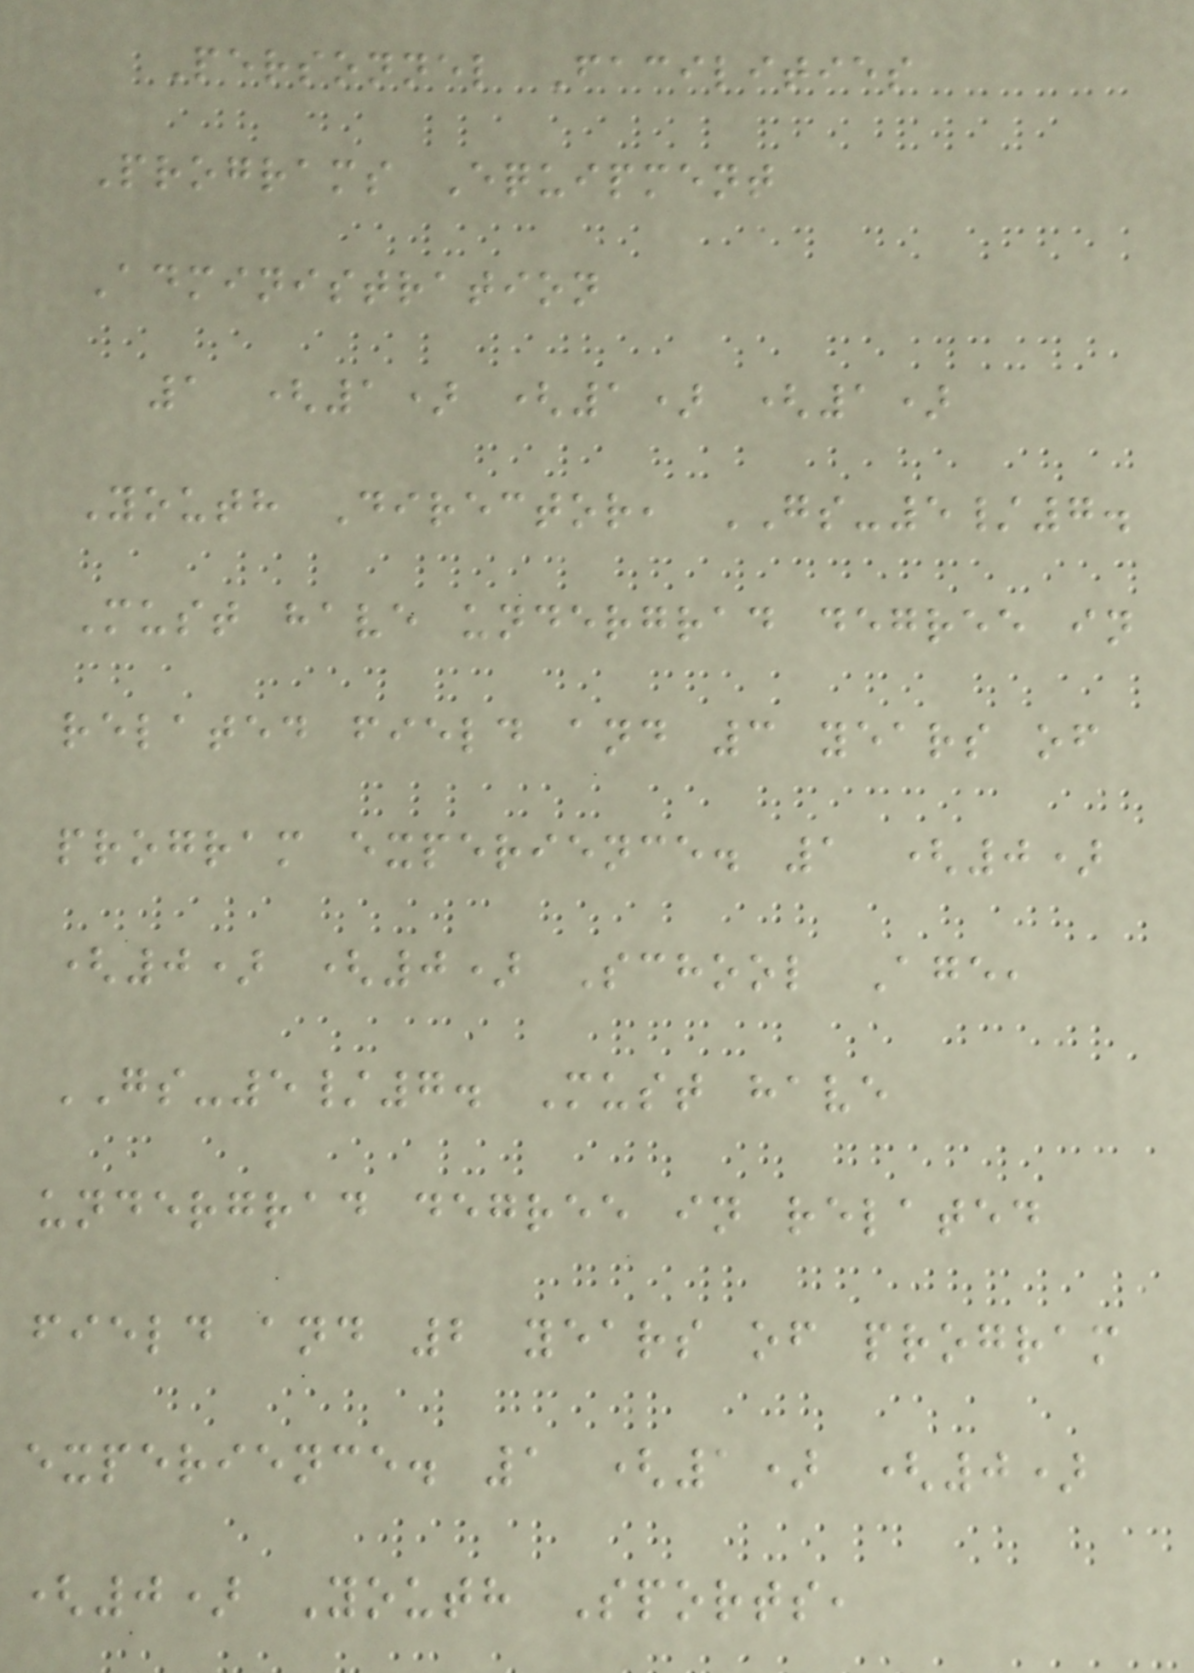Personnel Facilities
Programs Equipment
Administration
1 (1) (1) (1)
Youth Director, GS-5/7.
Must have undergrad degree in
related field and 3 years of
program experience. 1 (0)
(0) (0) School Age,
GS-5/7. Must have
undergrad degree in related
field and 2 years of program
experience. 1 (1) (0)
(0) Youth Sports,
